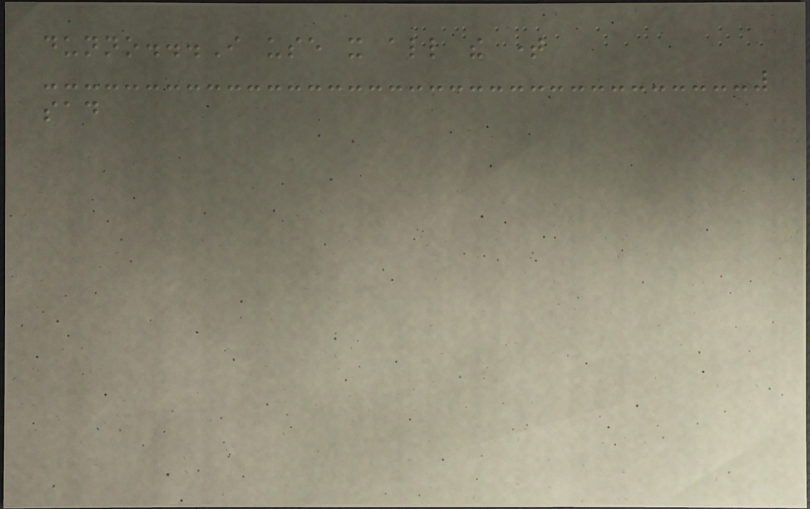dunno...I use it all the time
sad
